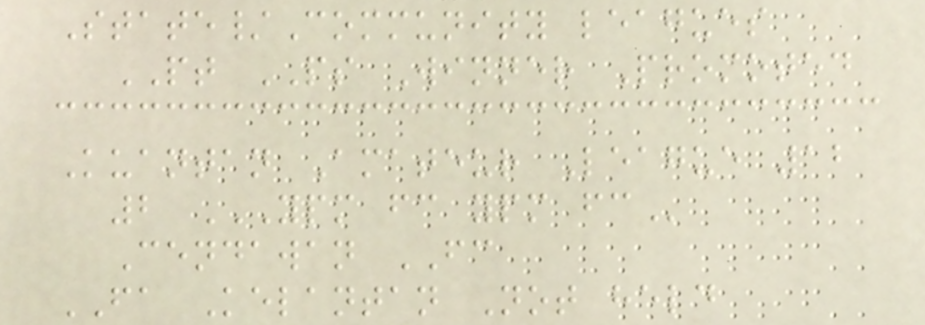State/Community leagues
PT PS Winner Promoted
Kuantan Amateur League 12
2 YPM FC YPM FC
Cendawan FC
FA Kelantan Not held
